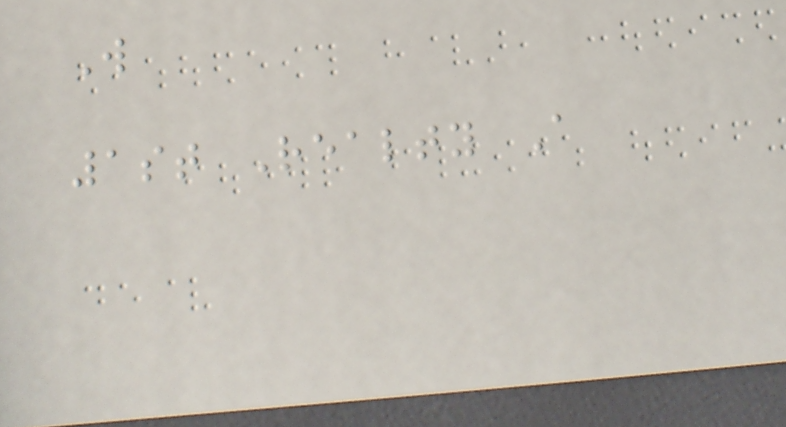W
1st Realty A
